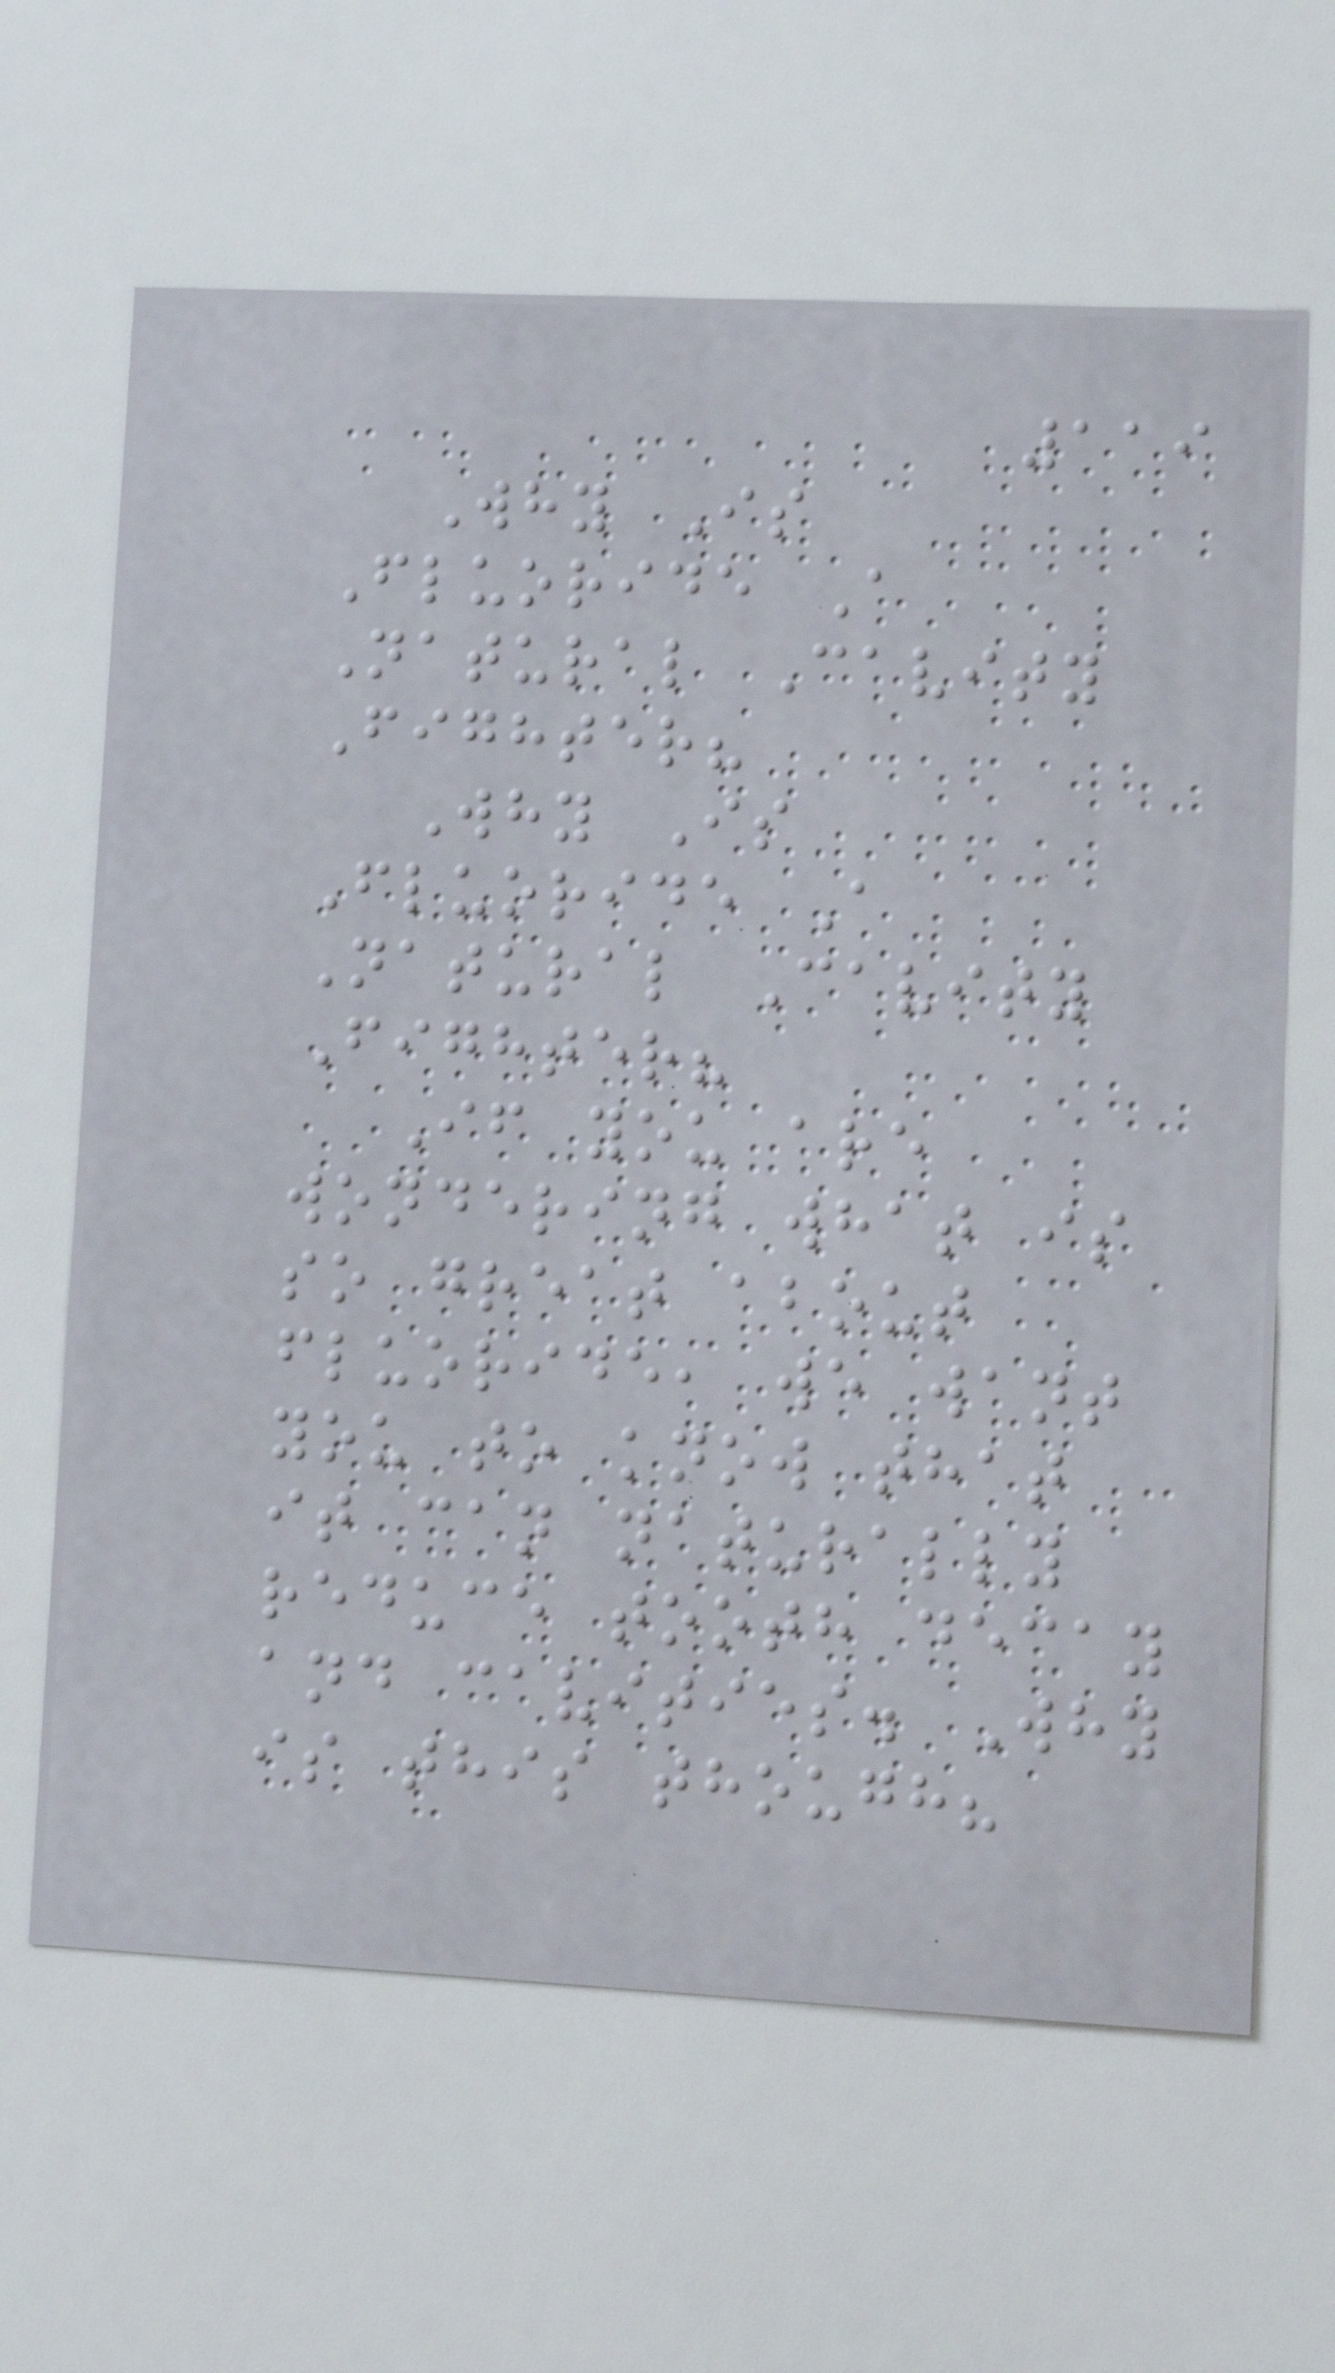119
Why Is
Fluoride A
Natural Cavity
Fighter?
Why Is
Fluoride A
Natural Cavity
Fighter?
If you are
wondering what is
so great about
fluoride, we want
you to know that
it can naturally
reduce tooth decay
and cavities. Why
is this though?
